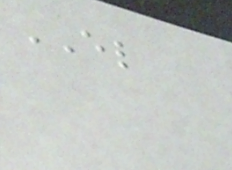EL
